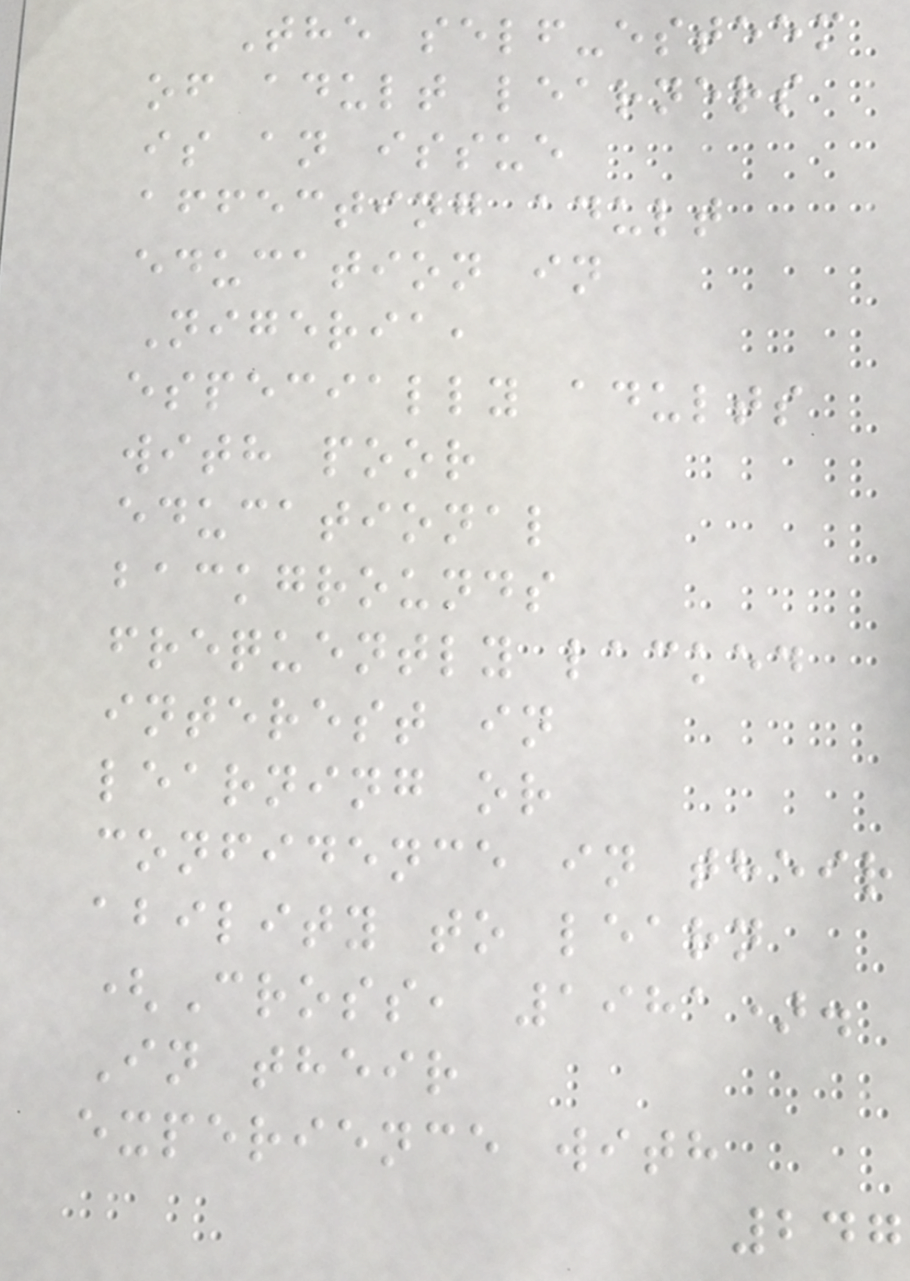The self-esteem
of adult learners
is an issue
affecting adult
education in
Nigeria,
especially adults
with poor
educational
backgrounds
frequently lacked
interest in
learning or
confidence in their
ability to learn
(Cross, 1981).
In their
experience with
247
